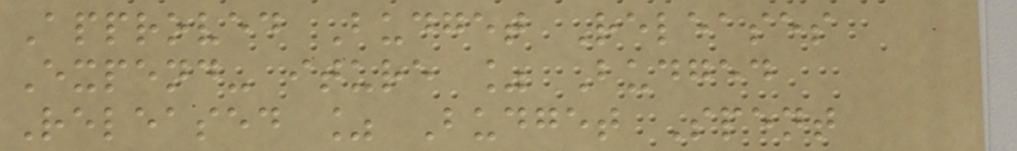Approved Budget Releases
Expend- iture % Budged
Released % Budget Spent
